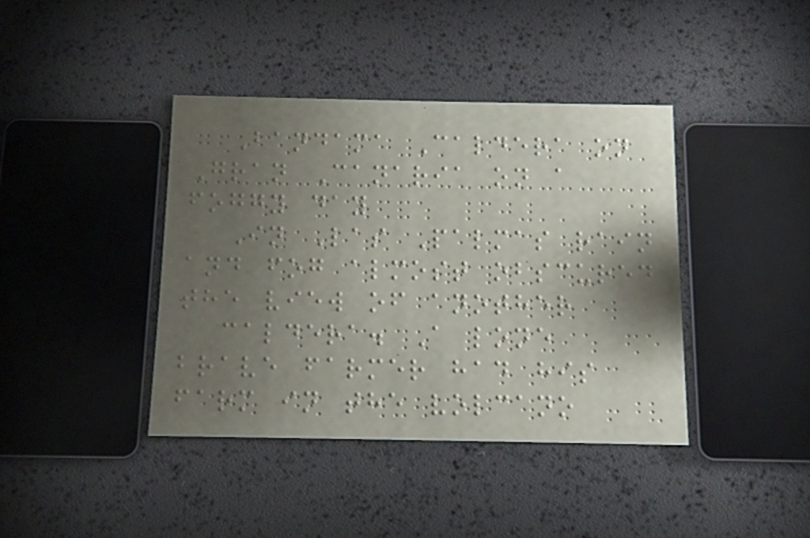Bandama Caldera on
Gran Canaria on a
foggy day
In Las Palmas rain
and fog almost obscured
the view of another
caldera. A lone
brave farmer had his
farm in the volcano
